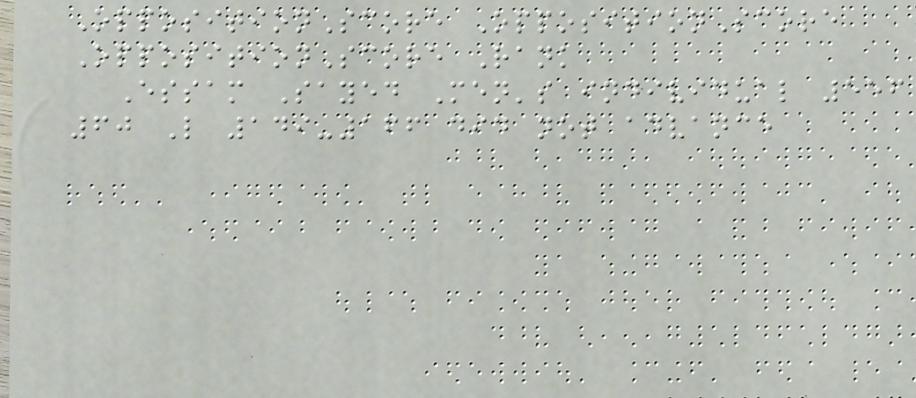OppositionScore OppositionScore
OppositionScore Rank
Essam Sayed Men's individual 556
60 L 149-166 did not advance
